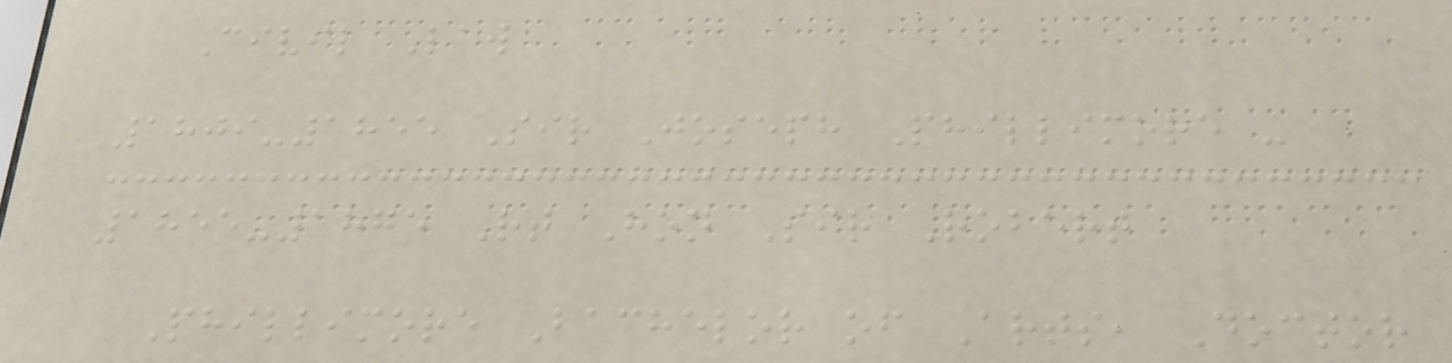Civil Law
1809-1855 Sir Joseph Phillimore -
1855-1875 Rt Hon Sir Robert
Phillimore Bachelor of Arts, Doctor
